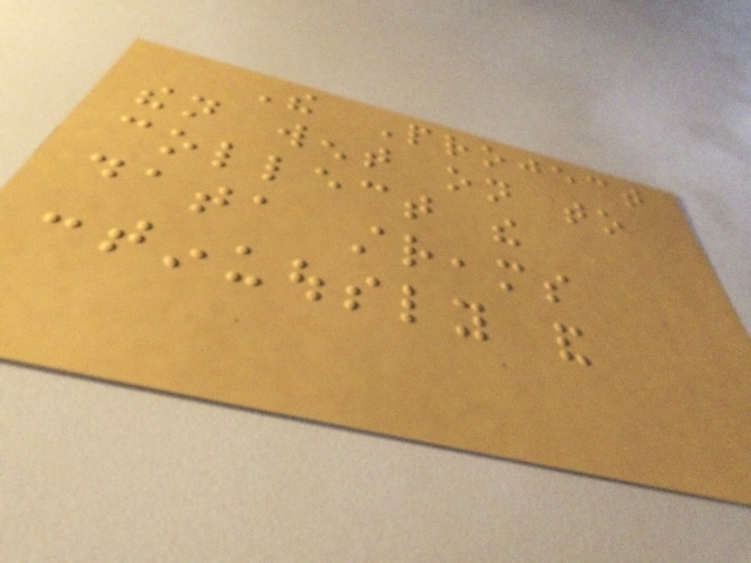The Project
then went on to
collect the
data streams
continuously and
